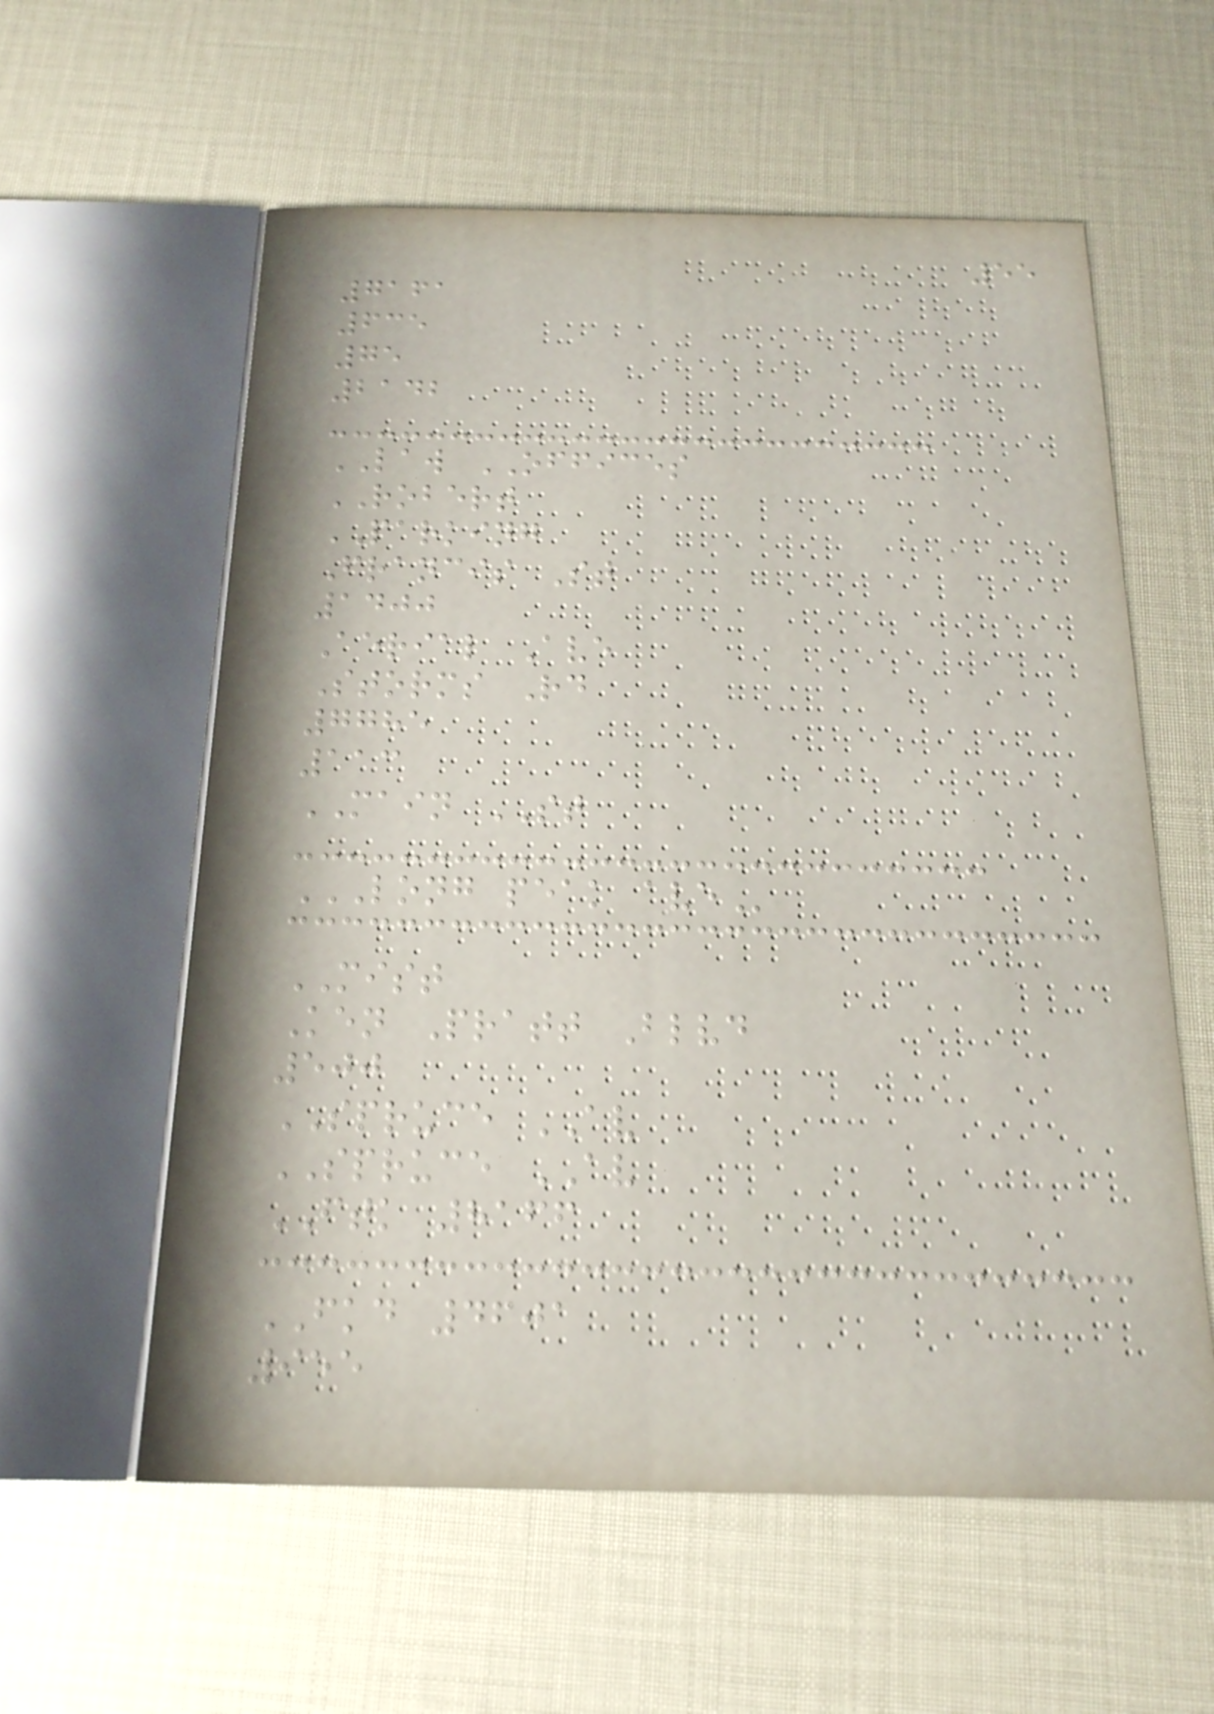55
7161
635
75
2142
LAW OFFICES
ROBERT
PARKING
Francis St
1400
Aerial Ave
Storms Rd
7785
113
MAIN ST
LONG PEAK AVE
MIST
Ken Pratt Blvd
500
SPRUCE AV
SPRUCE AV
FTK 8166
FKD 4601
955
